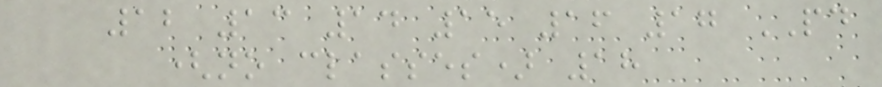12 13 14 15 16 17 PD
(no classes) 18
